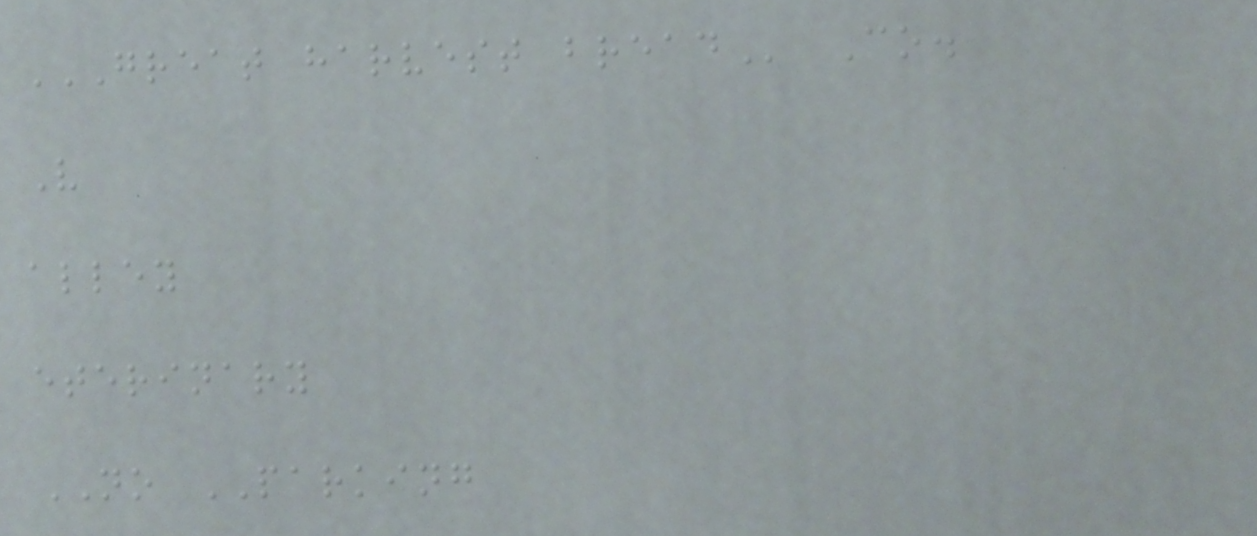GREAT HARVEST BREAD Co.
V
alley
eterinary
NO PARKING
